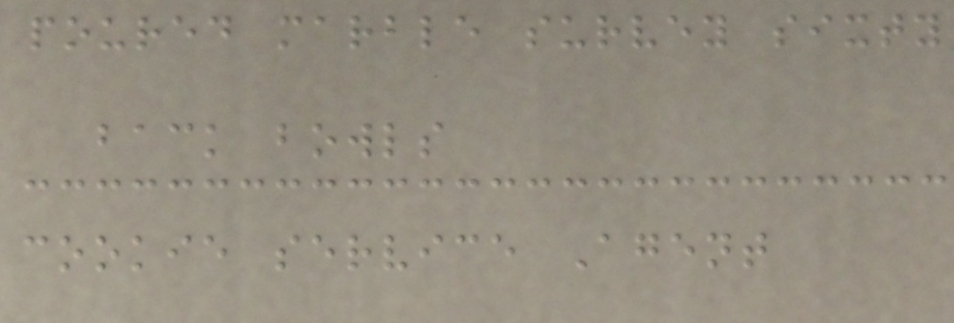poured marble survey sixty
back bowls
cookie service Agent
